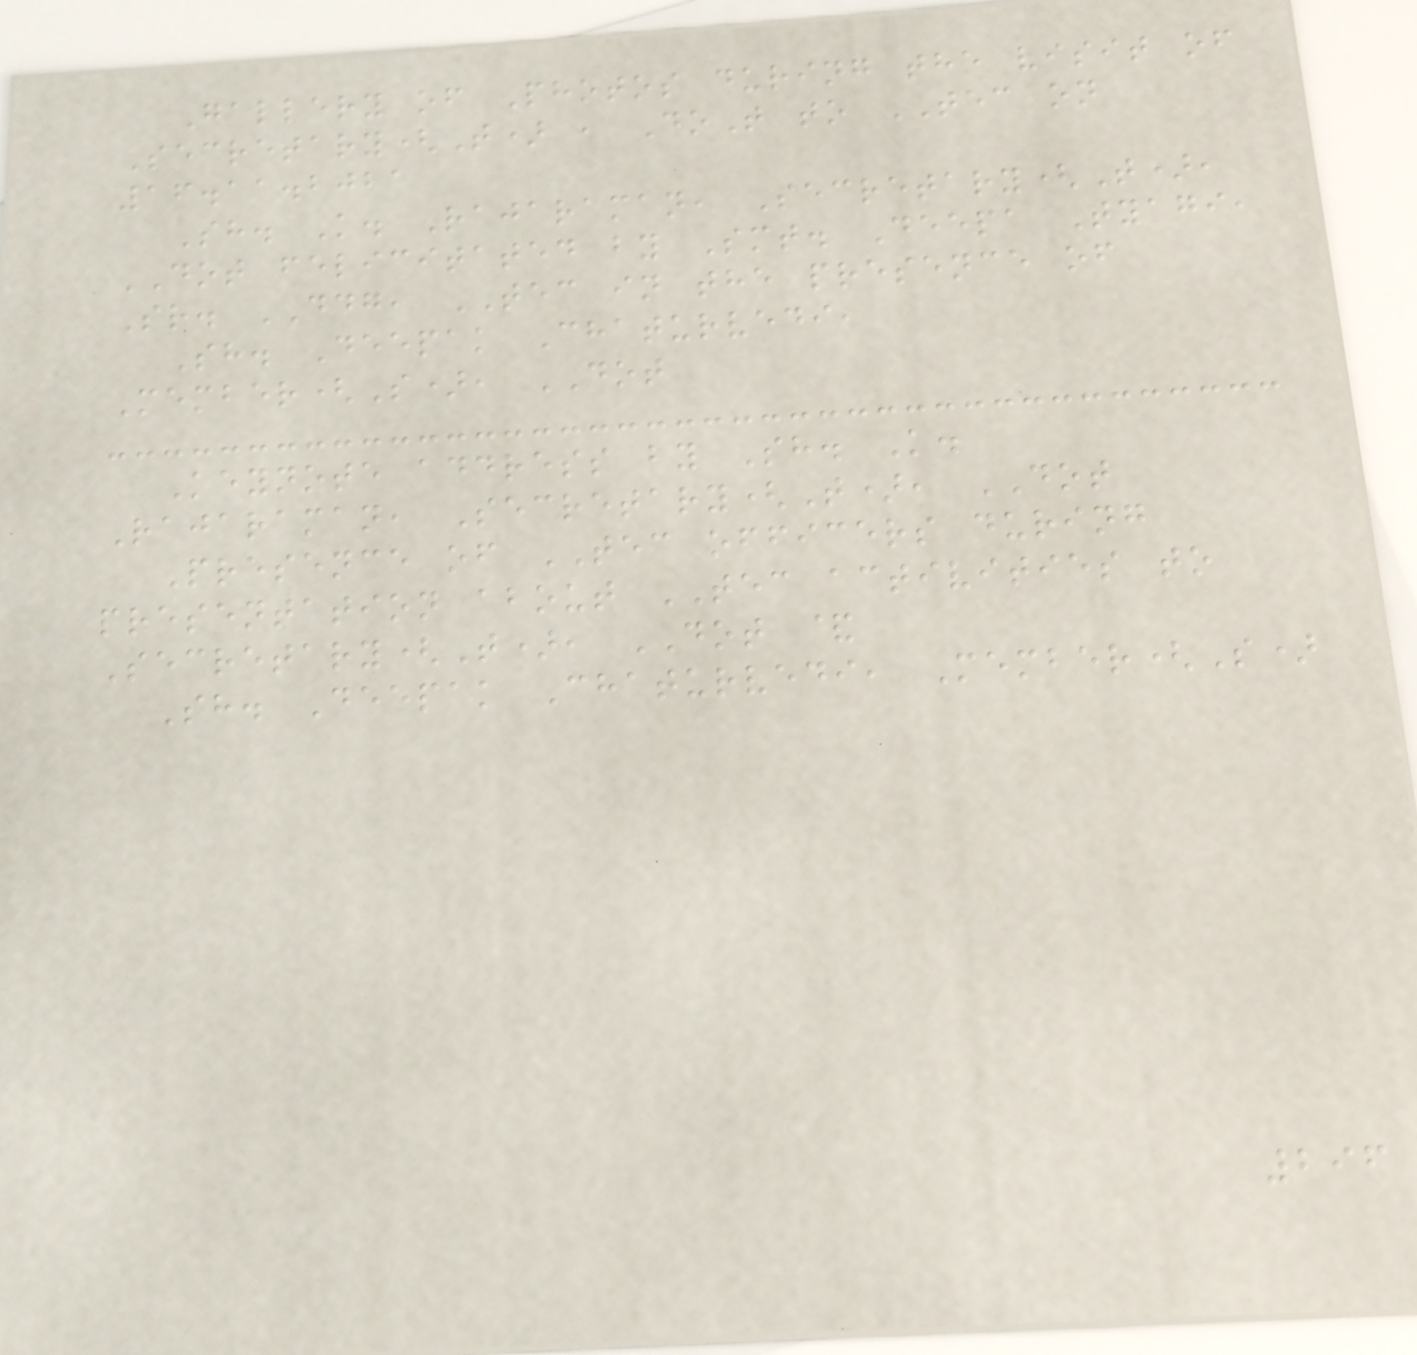Gallery of Photos during the visit of
Secretary(T) , DoT to TEC on
16.11.2021
Sh. K. Rajaraman, Secretary(T),
DOT felicitated by Smt. Deepa Tyagi,
Sr. DDG, TEC in the presence of
Sh. Deepak Chaturvedi,
Member(S), DOT
Keynote address by Sh. K.
Rajaraman, Secretary(T), DOT
Presence of TEC officers during
presentation about TEC activities to
Secretary(T), DOT &
Sh. Deepak Chaturvedi, Member(S)
296
